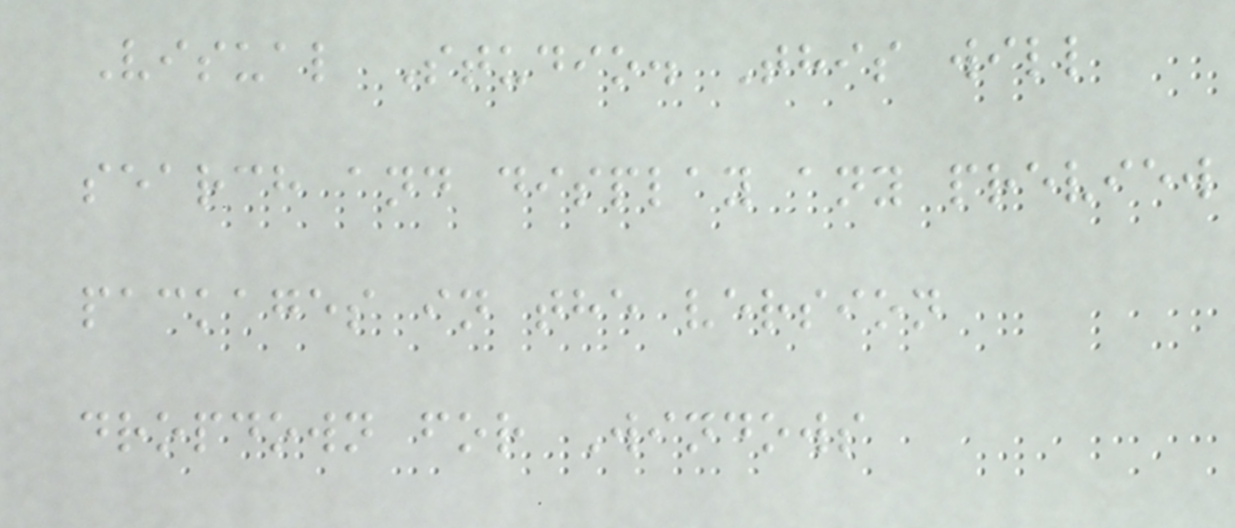Visual Studio. This will
search and display any preview
packages in the version
dropdown for Windows
